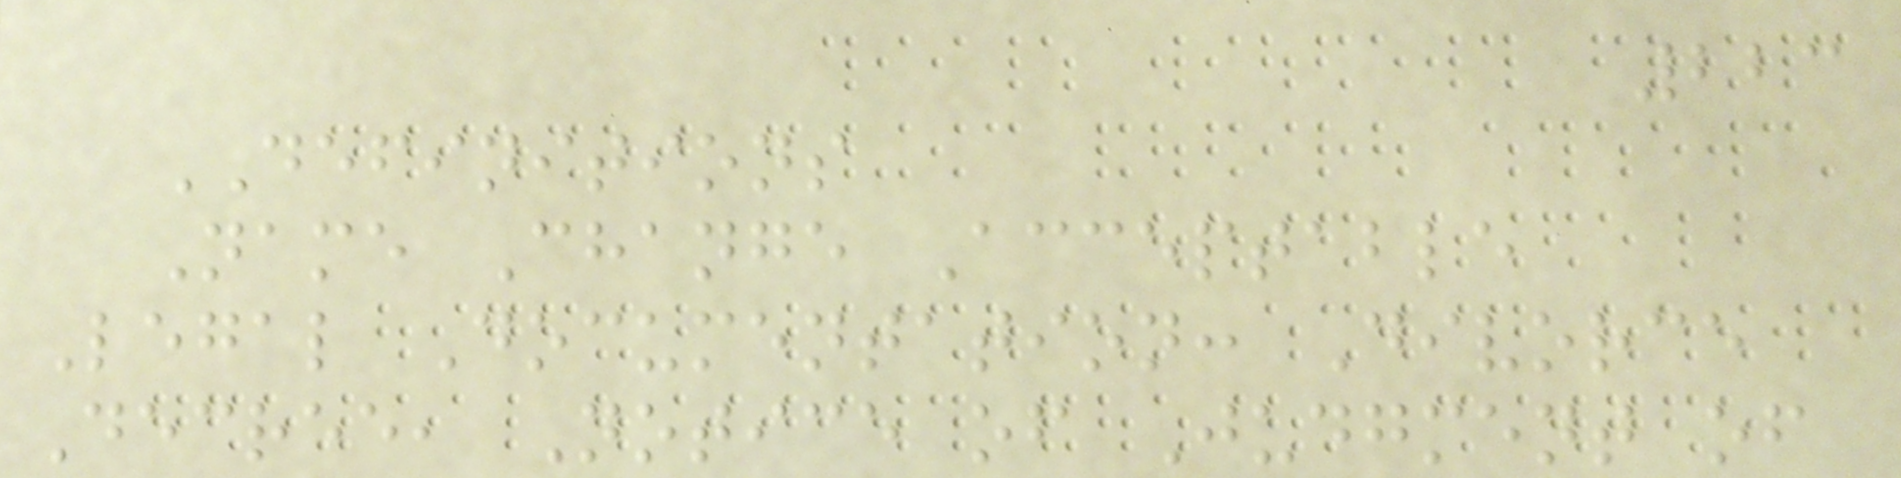223
DEFINITIONS
Name Change Acceptable
Legal Documentation: Divorce
Decree, Notice of Judgment of
